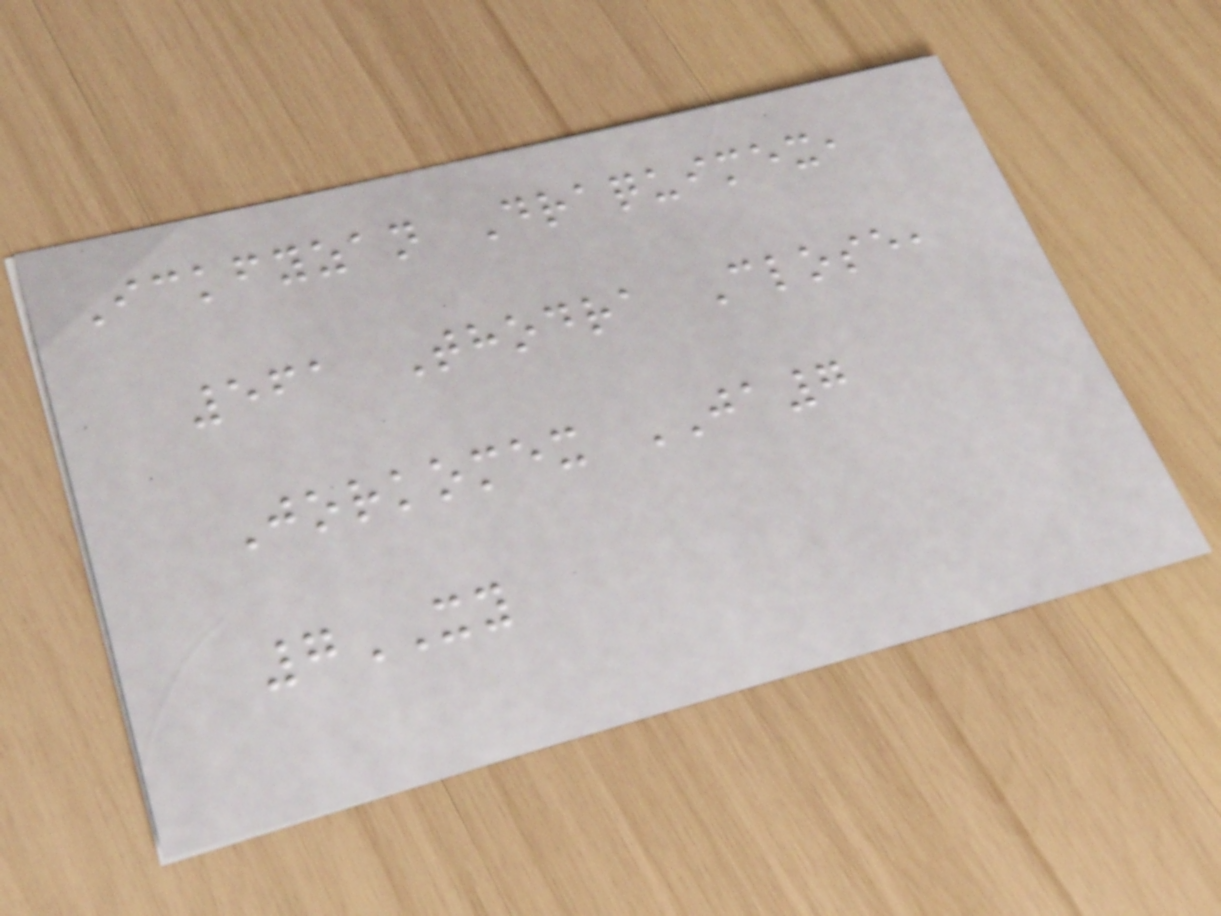Ickfyzan Draquimex,
561 Thodra Close,
Jorkomex JA7
7XY
